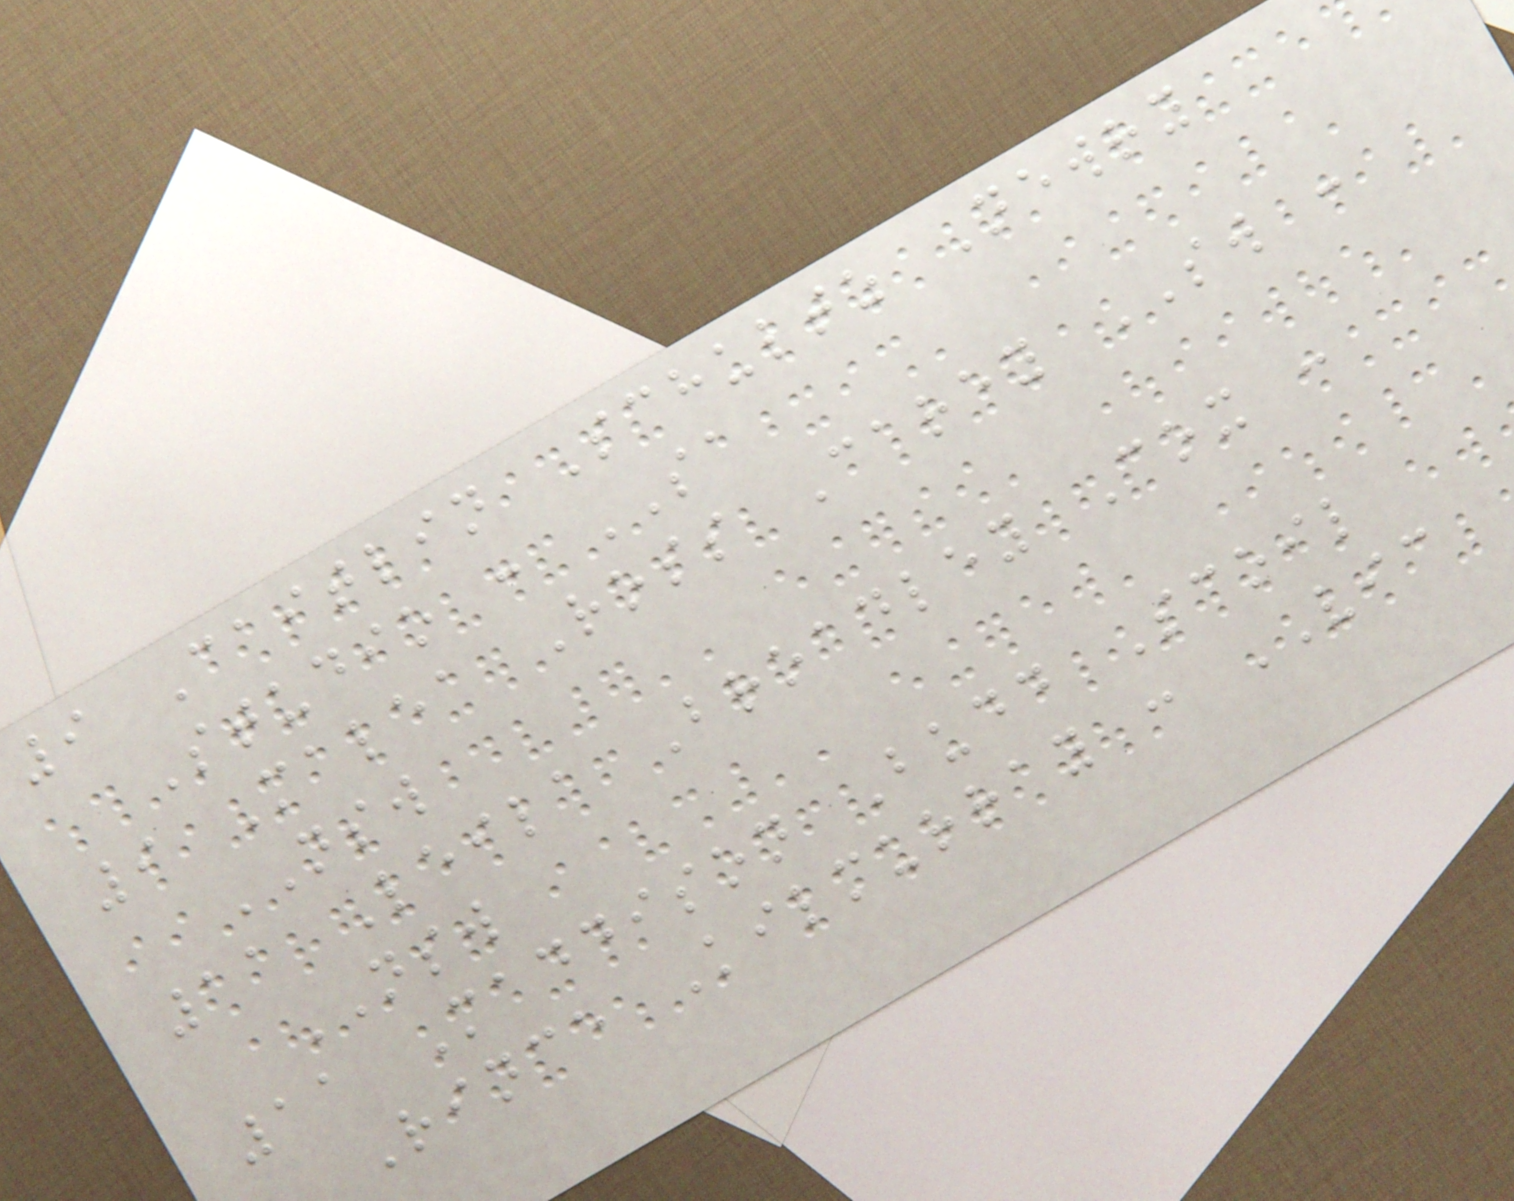9 Caitlin Schultz Newry
Studio : SA
9 Malea Ross Carey SW :
NSW
11 Leila Broadley Cox :
NSW
11 Maddison Budd Scoil
Rince Kilmurray : VIC
